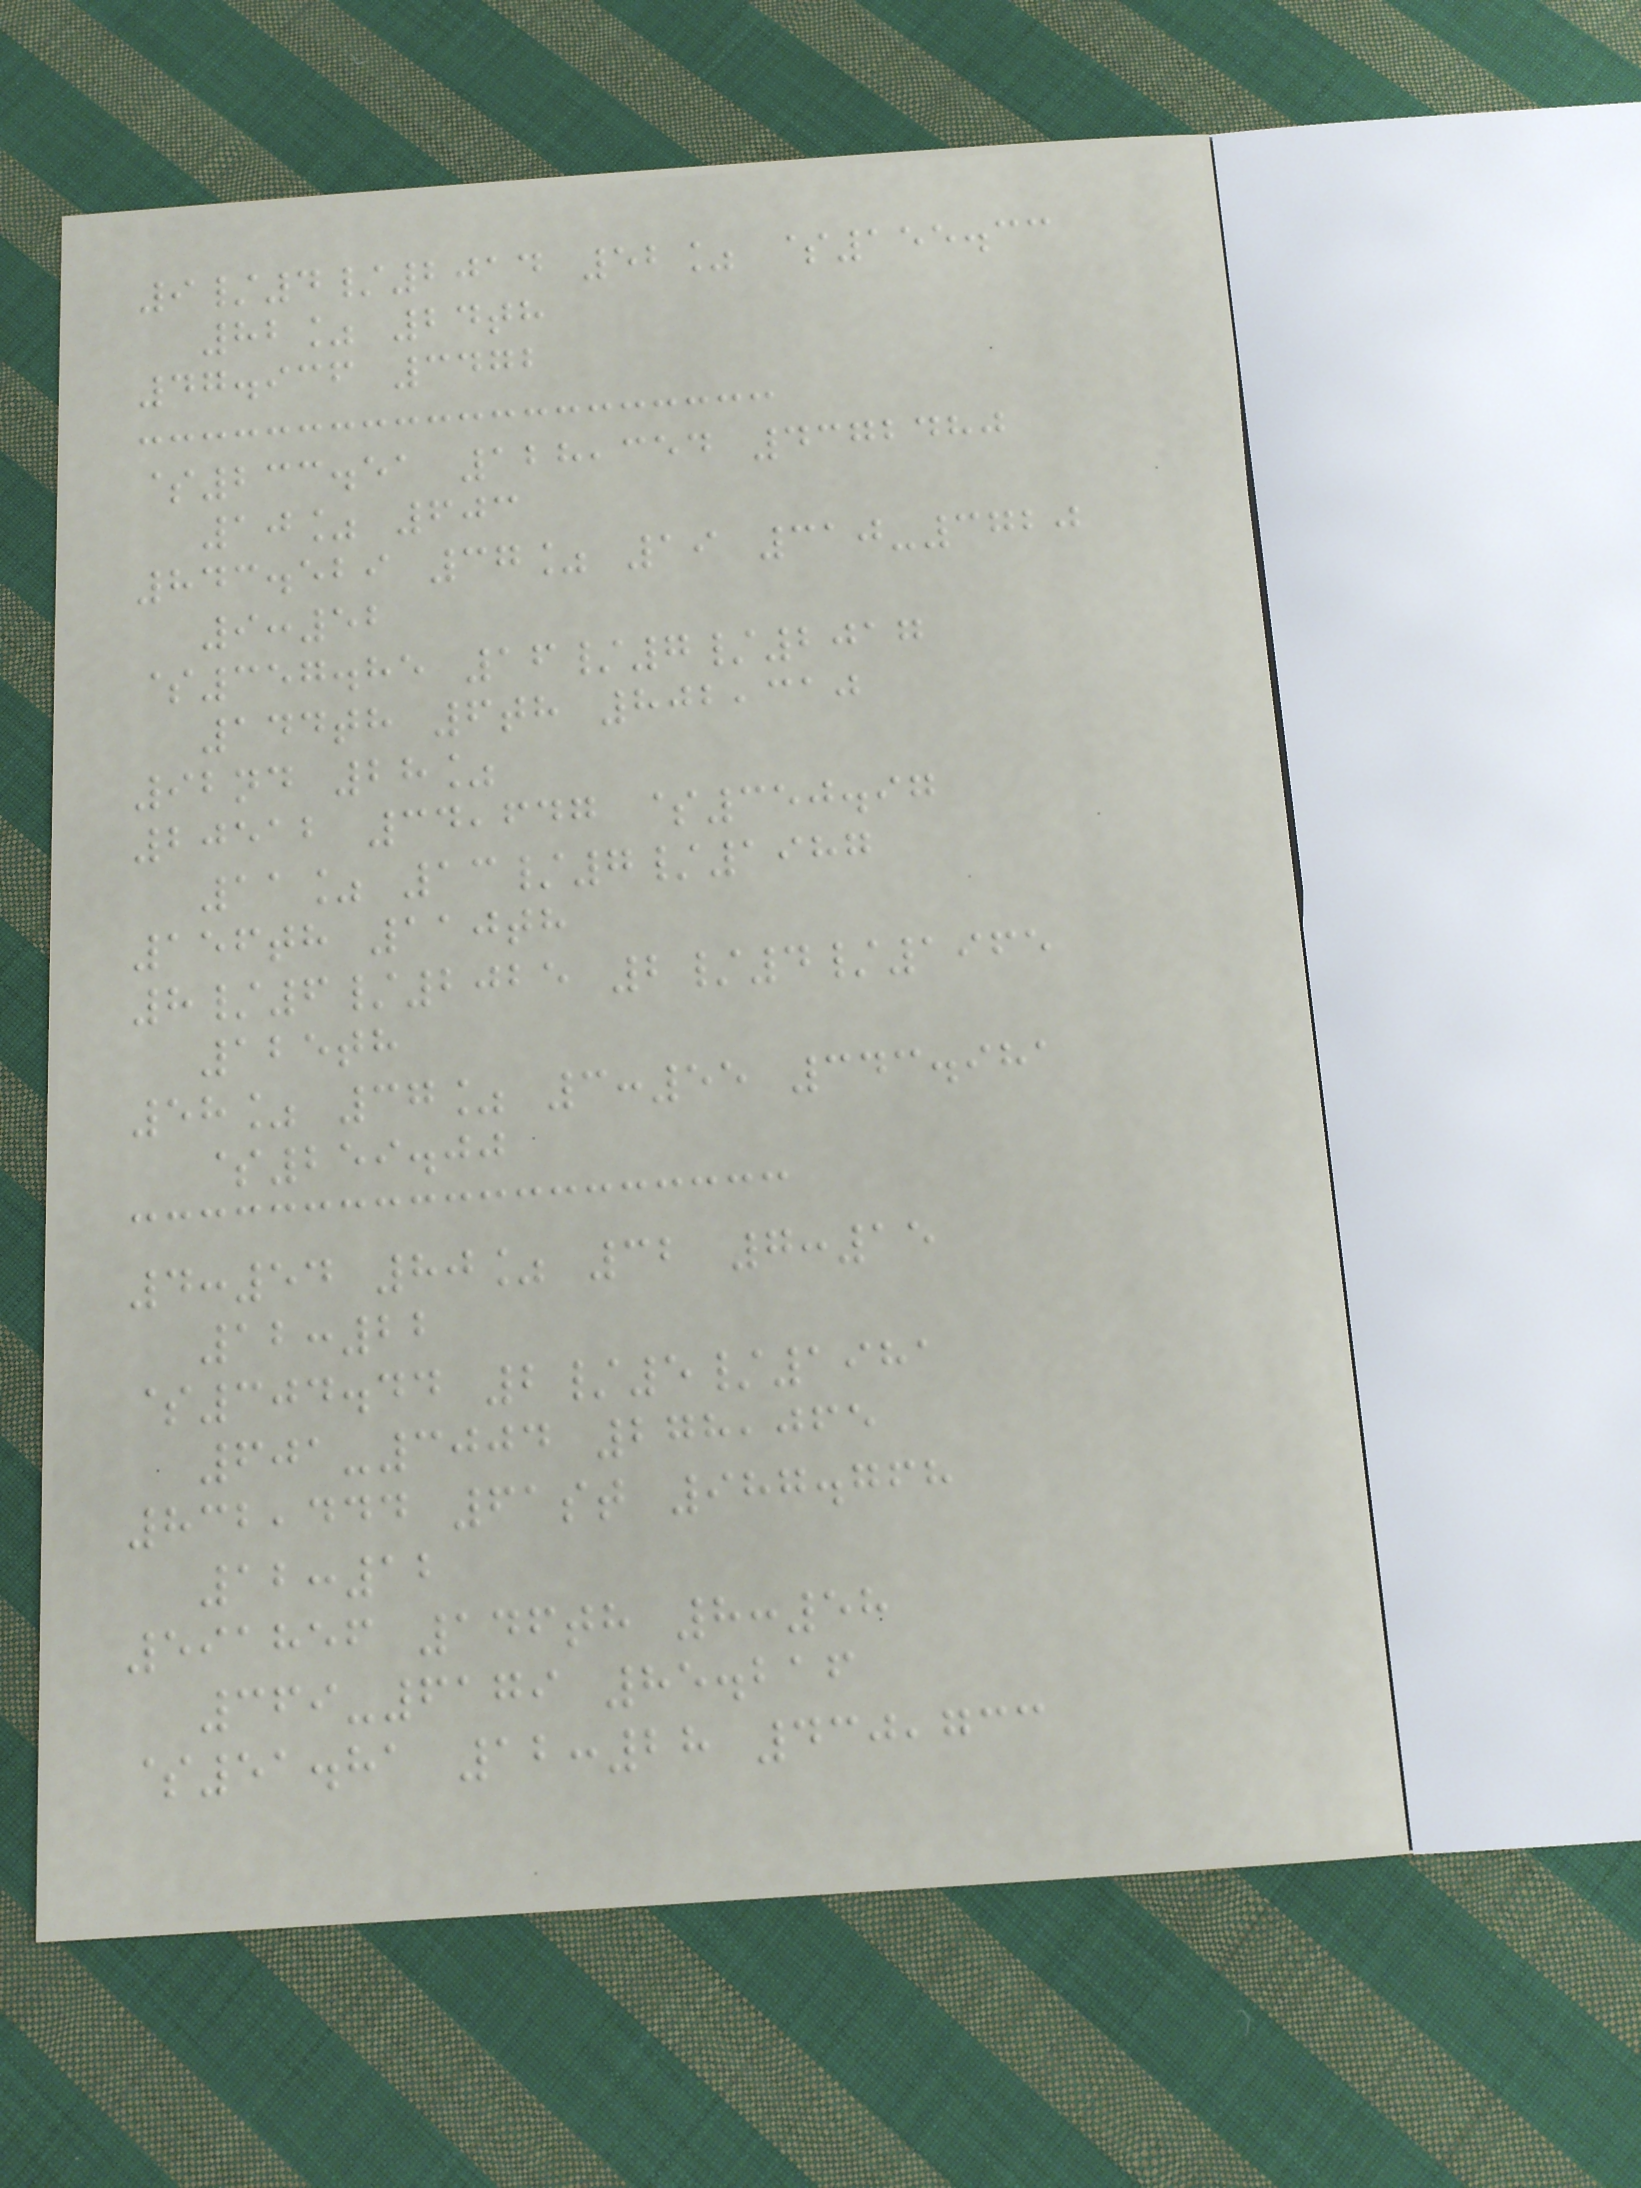9/4/2014 52% $155.33
82% 24th
47.936 3472
$233.51 128,354 4372480
10% 603
843.529 37% 19 310-3720
9:52
$357.85 16/7/2017
144th 6th 802,310
92nd 28%
20512 34,647 $350.97
11% 13/7/1987
156th 110th
8/6/2025 2/4/1965
125th
58% 37% 3:55 343.981
$259.00
4:54 80% 32 7:15
12:22
$304.44 2/5/1981
601-3004 278,065
832,444 61st 987.768
12:12
591856 146th 8:58
369-6179 85.216
$51.81 12:28 430,733
